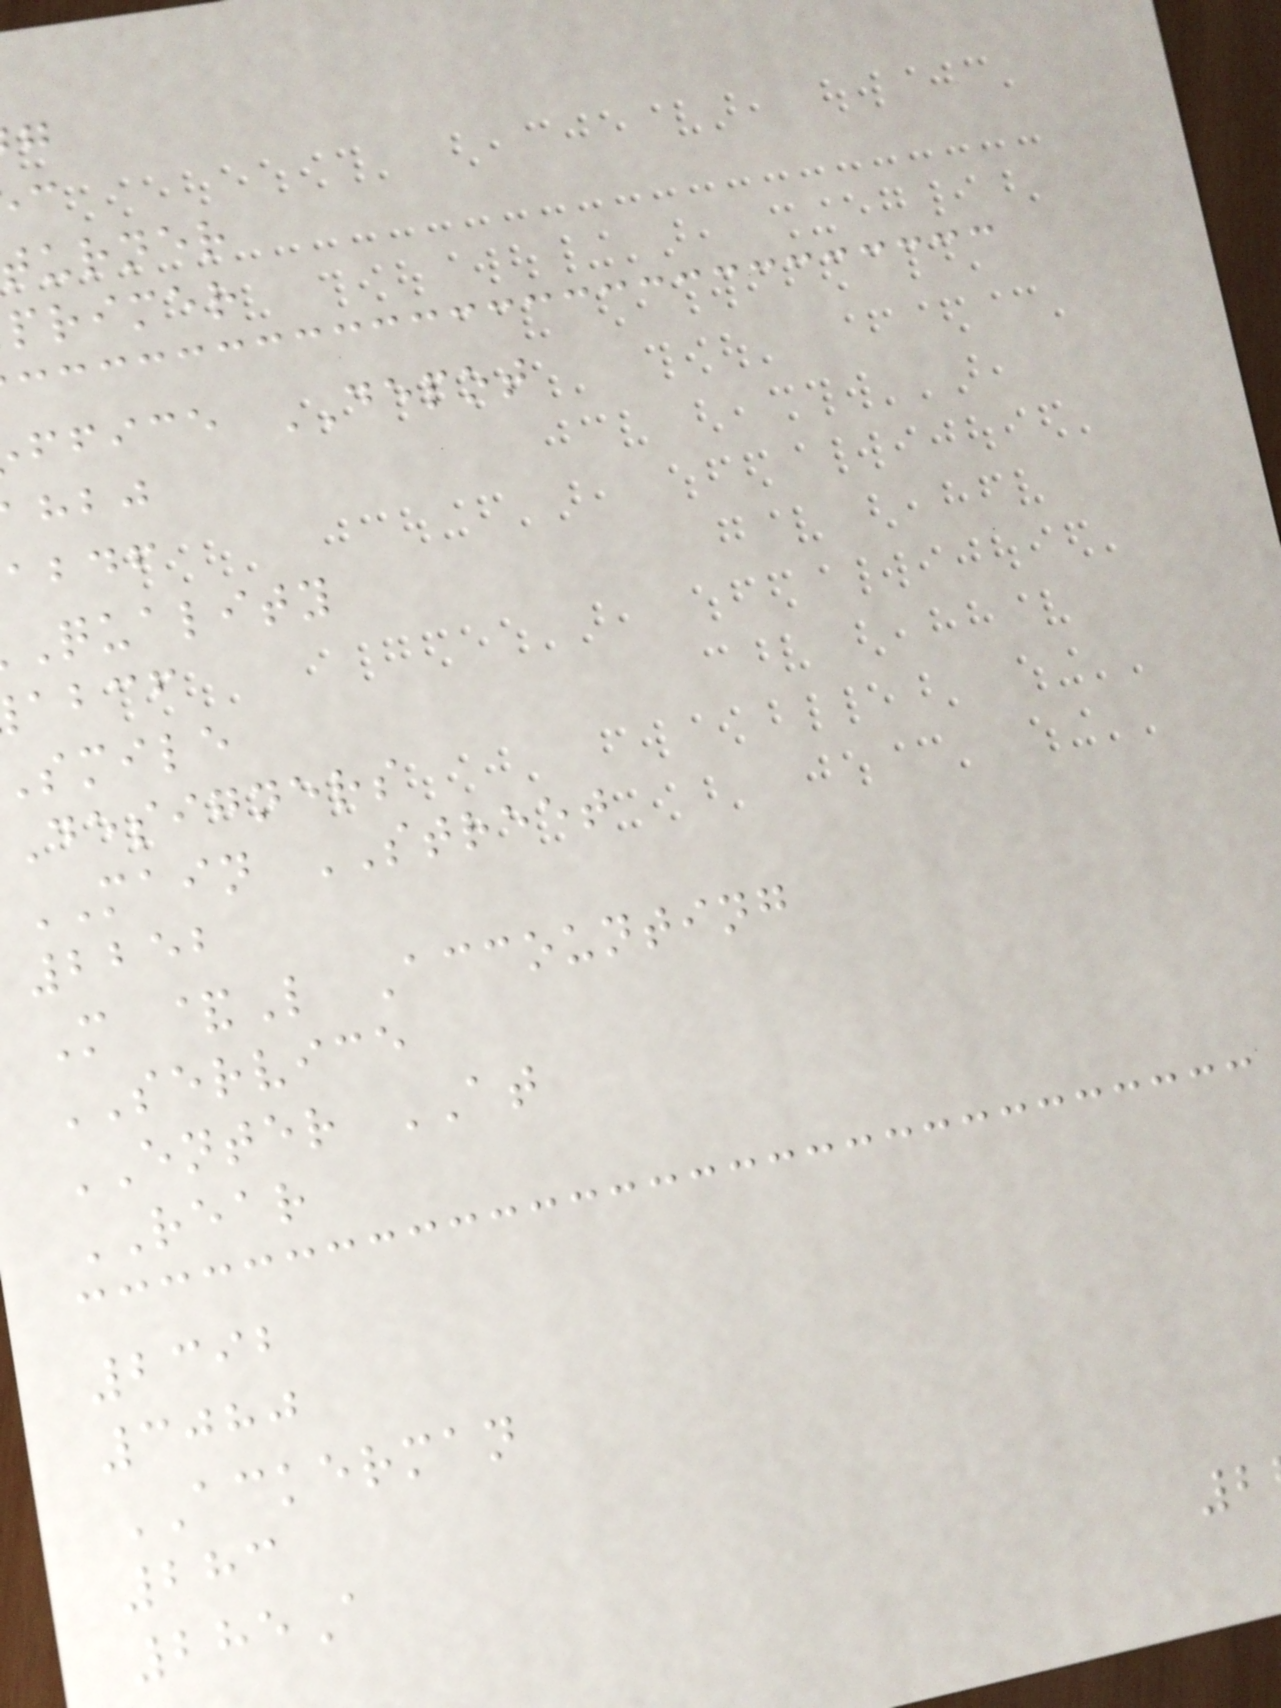urner
primer
ffice DEPOT
abdf
quality
abcf
smile
Designers
MAIN STREET
2252
M &L Accounting
SERVICE
ENTER AT
REAR
2392
3080
ACKERMAN
283
285A
